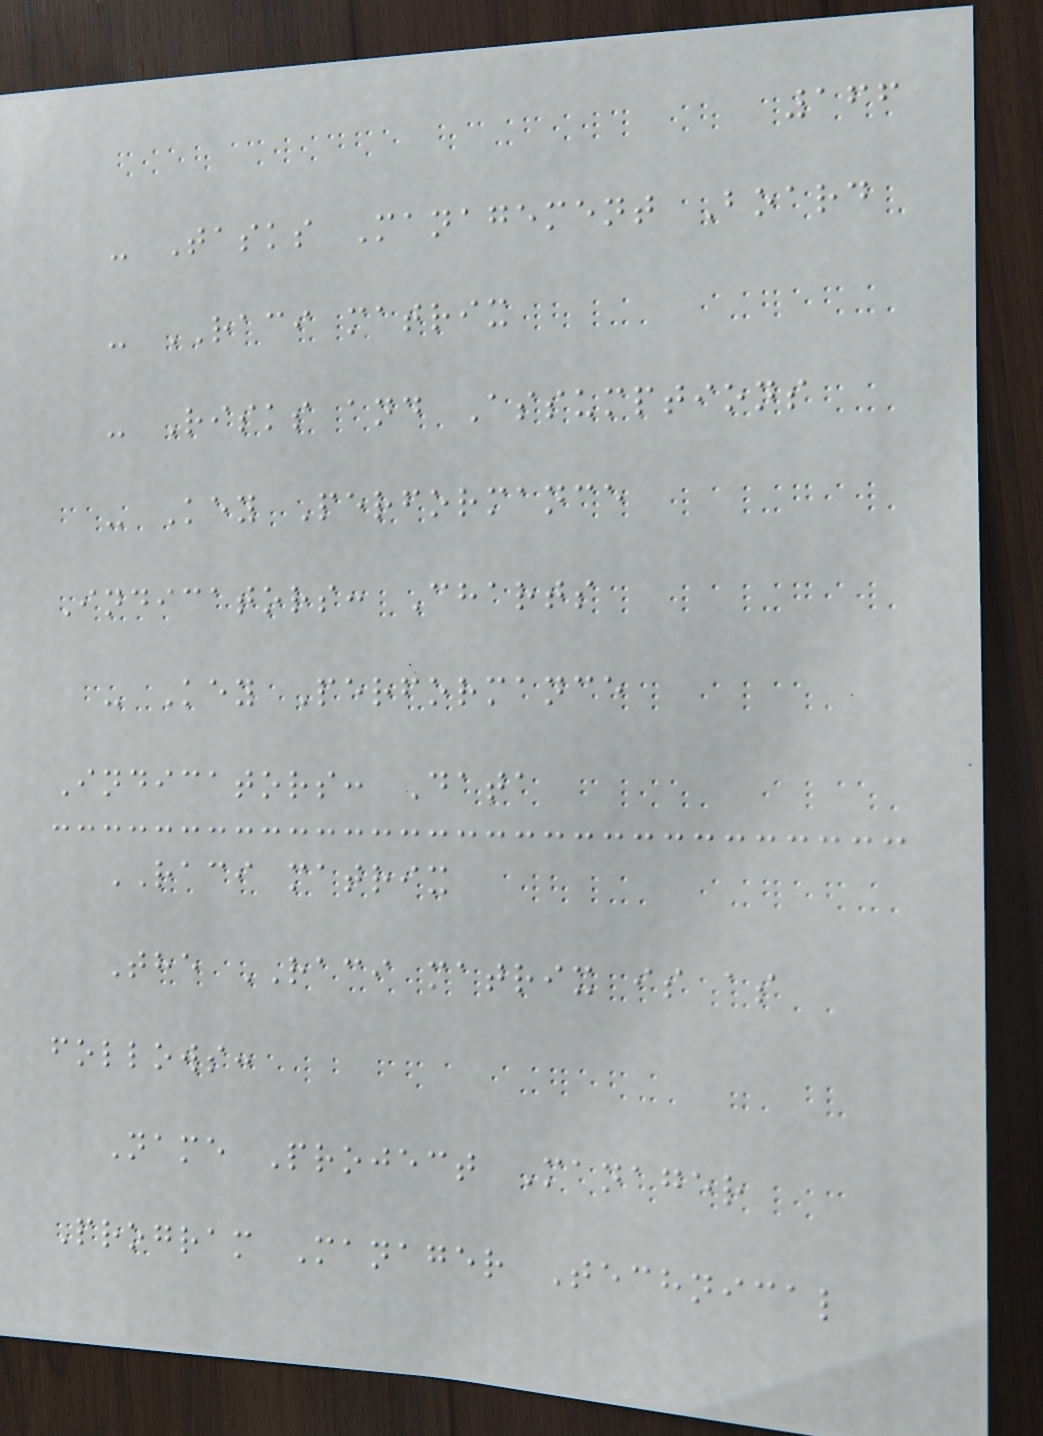166
- Tasks Management Board
- RACI matrix
- Risks and Assumptions
- Key Performance
Indicators: Charts
- Key Performance
Indicators: Data
RACI matrix
The RACI matrix is as
follows:
Name Project Manager
Program Manager Technical
